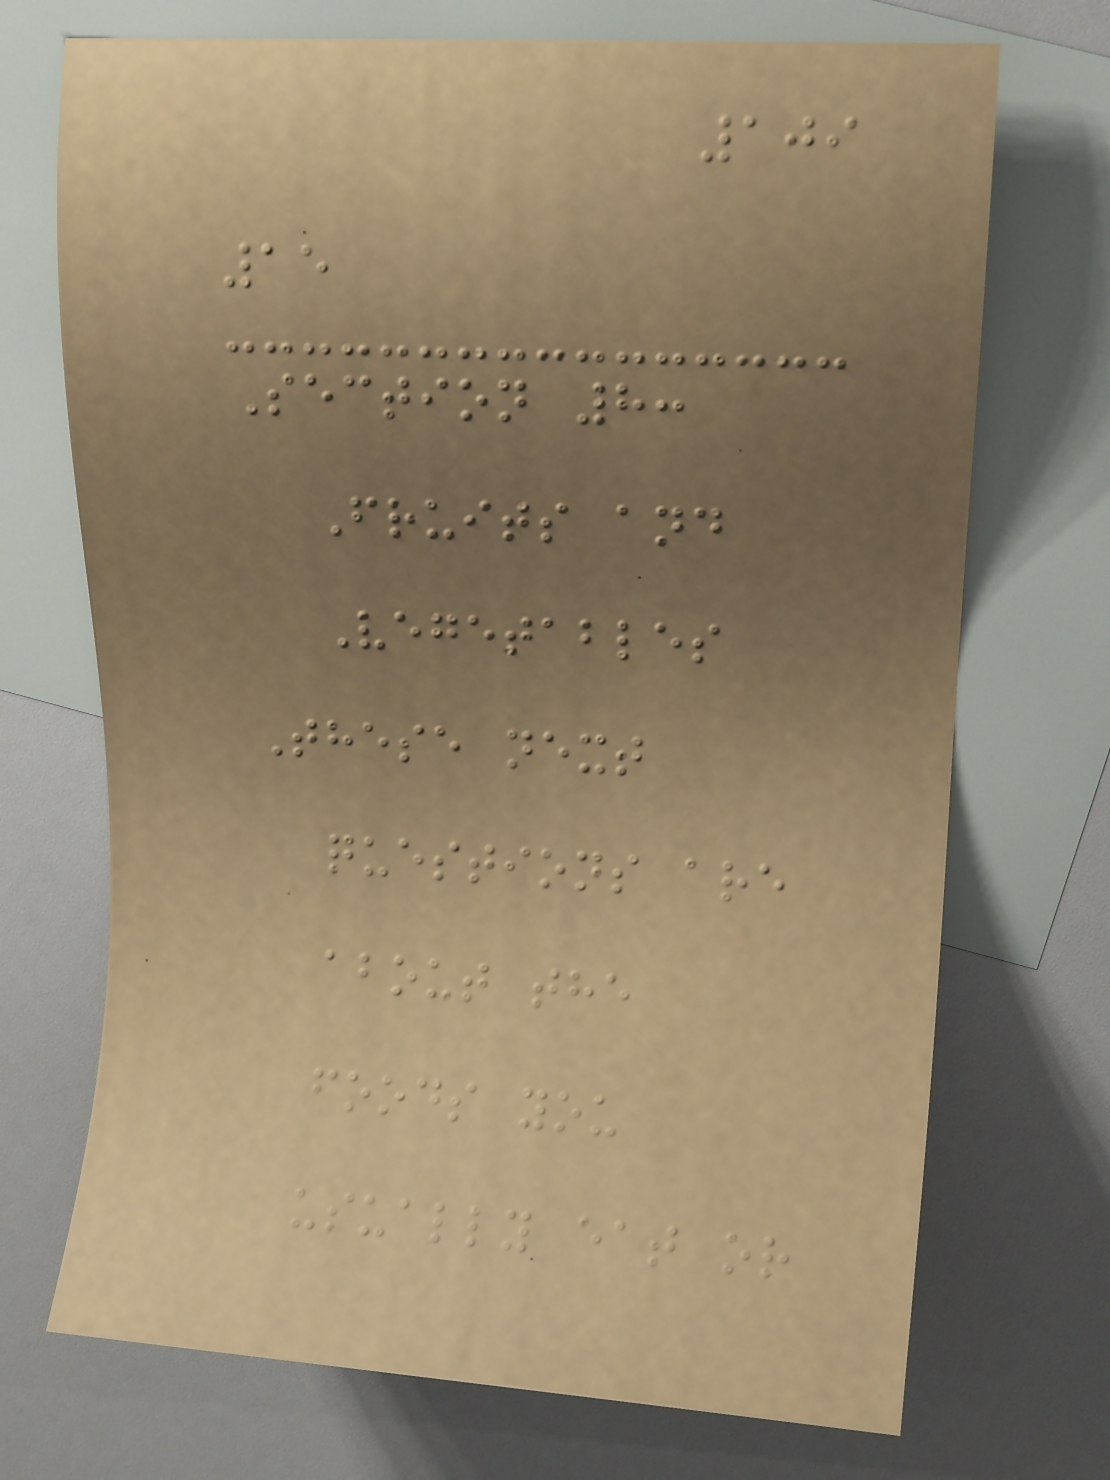109
15
Section 8:
Fruits and
Vegetables
These next
questions are
about the
foods you
usually eat or
